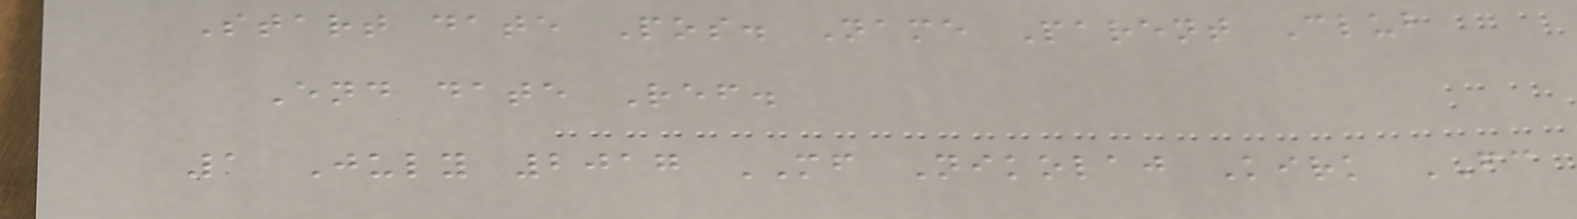Start date Pos. Name Parent Club
End date Ref.
1 July 2017 MF Nikolaj Kirk FC
